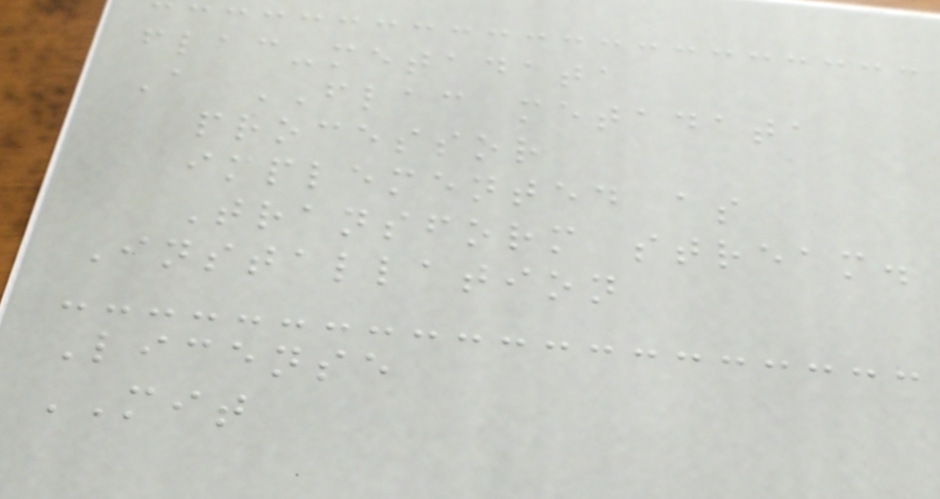flac-metadata
A FLAC metadata
processor
implemented as
Transform stream.
Installation
License
MIT
